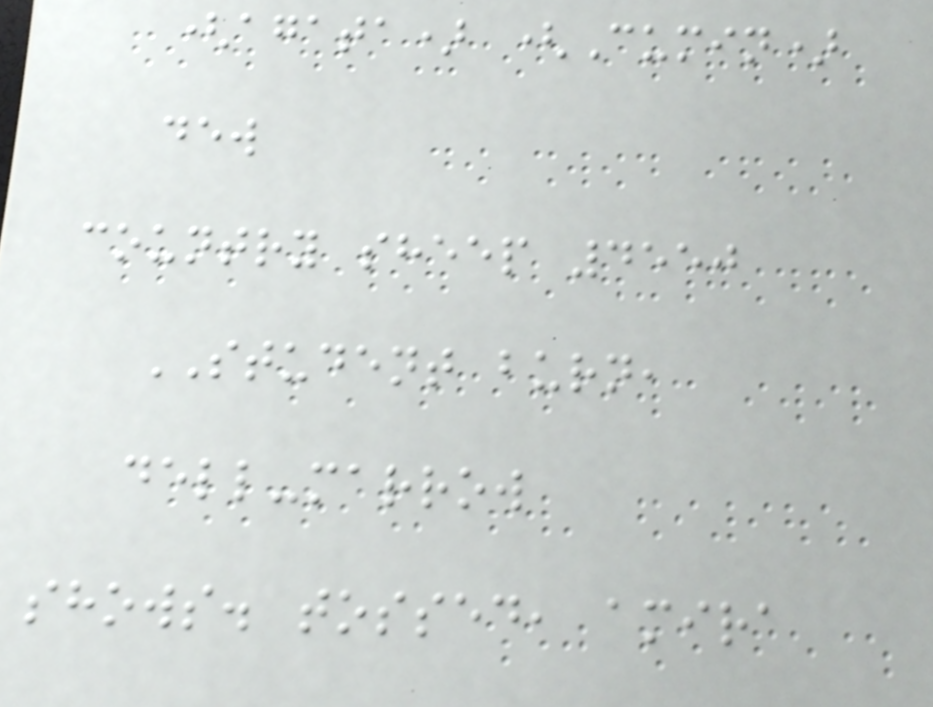(agata) (Cumin)
dew
country sheep 4550
STUDENT burn,
dell-marrow
shows. tossed, amira
